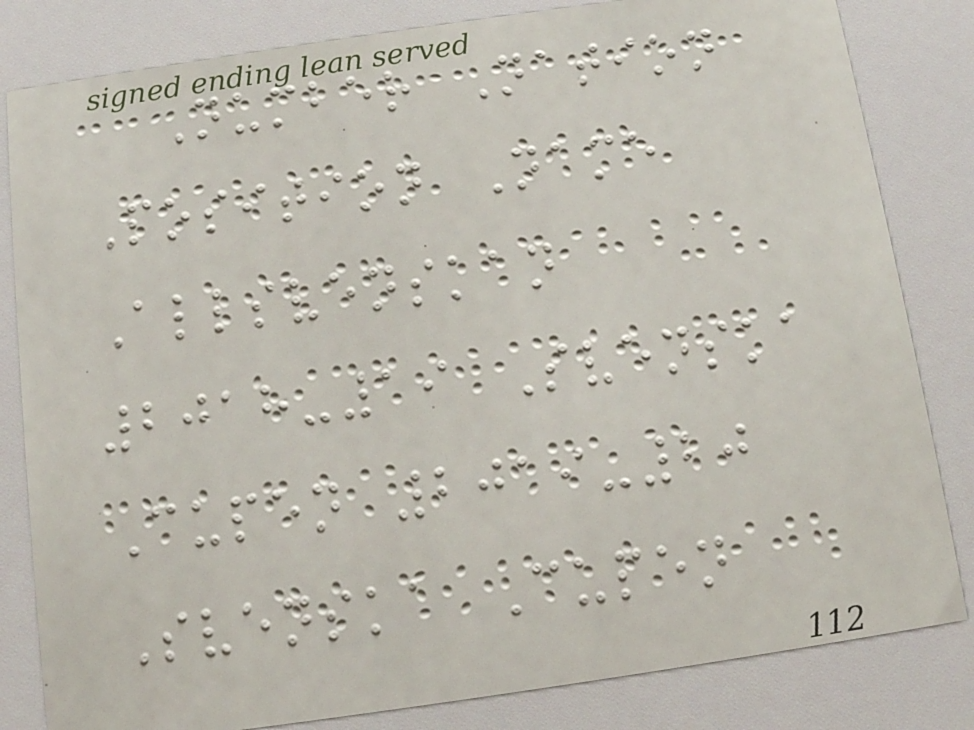Number Nation
Position Name
Allsvenskan
2018-19 Svenska
Cupen 2019-20
Svenska Cupen
